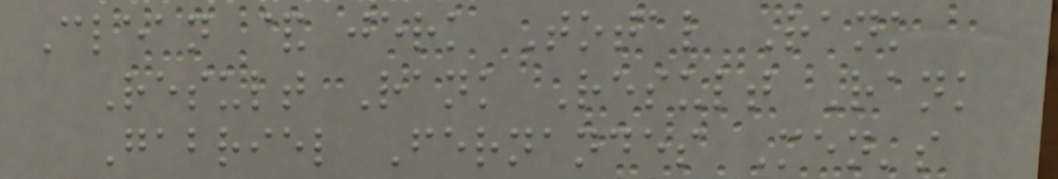Clean & jerk Total Rank
Result Rank Result Rank
Gabriel Fernandes Men's
